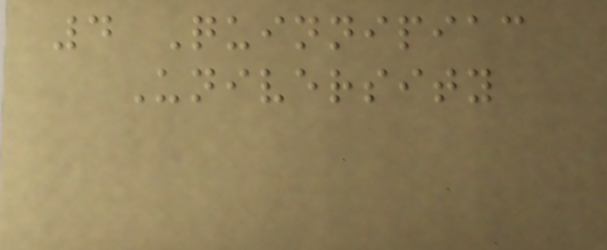4 Quinnipiac
University
